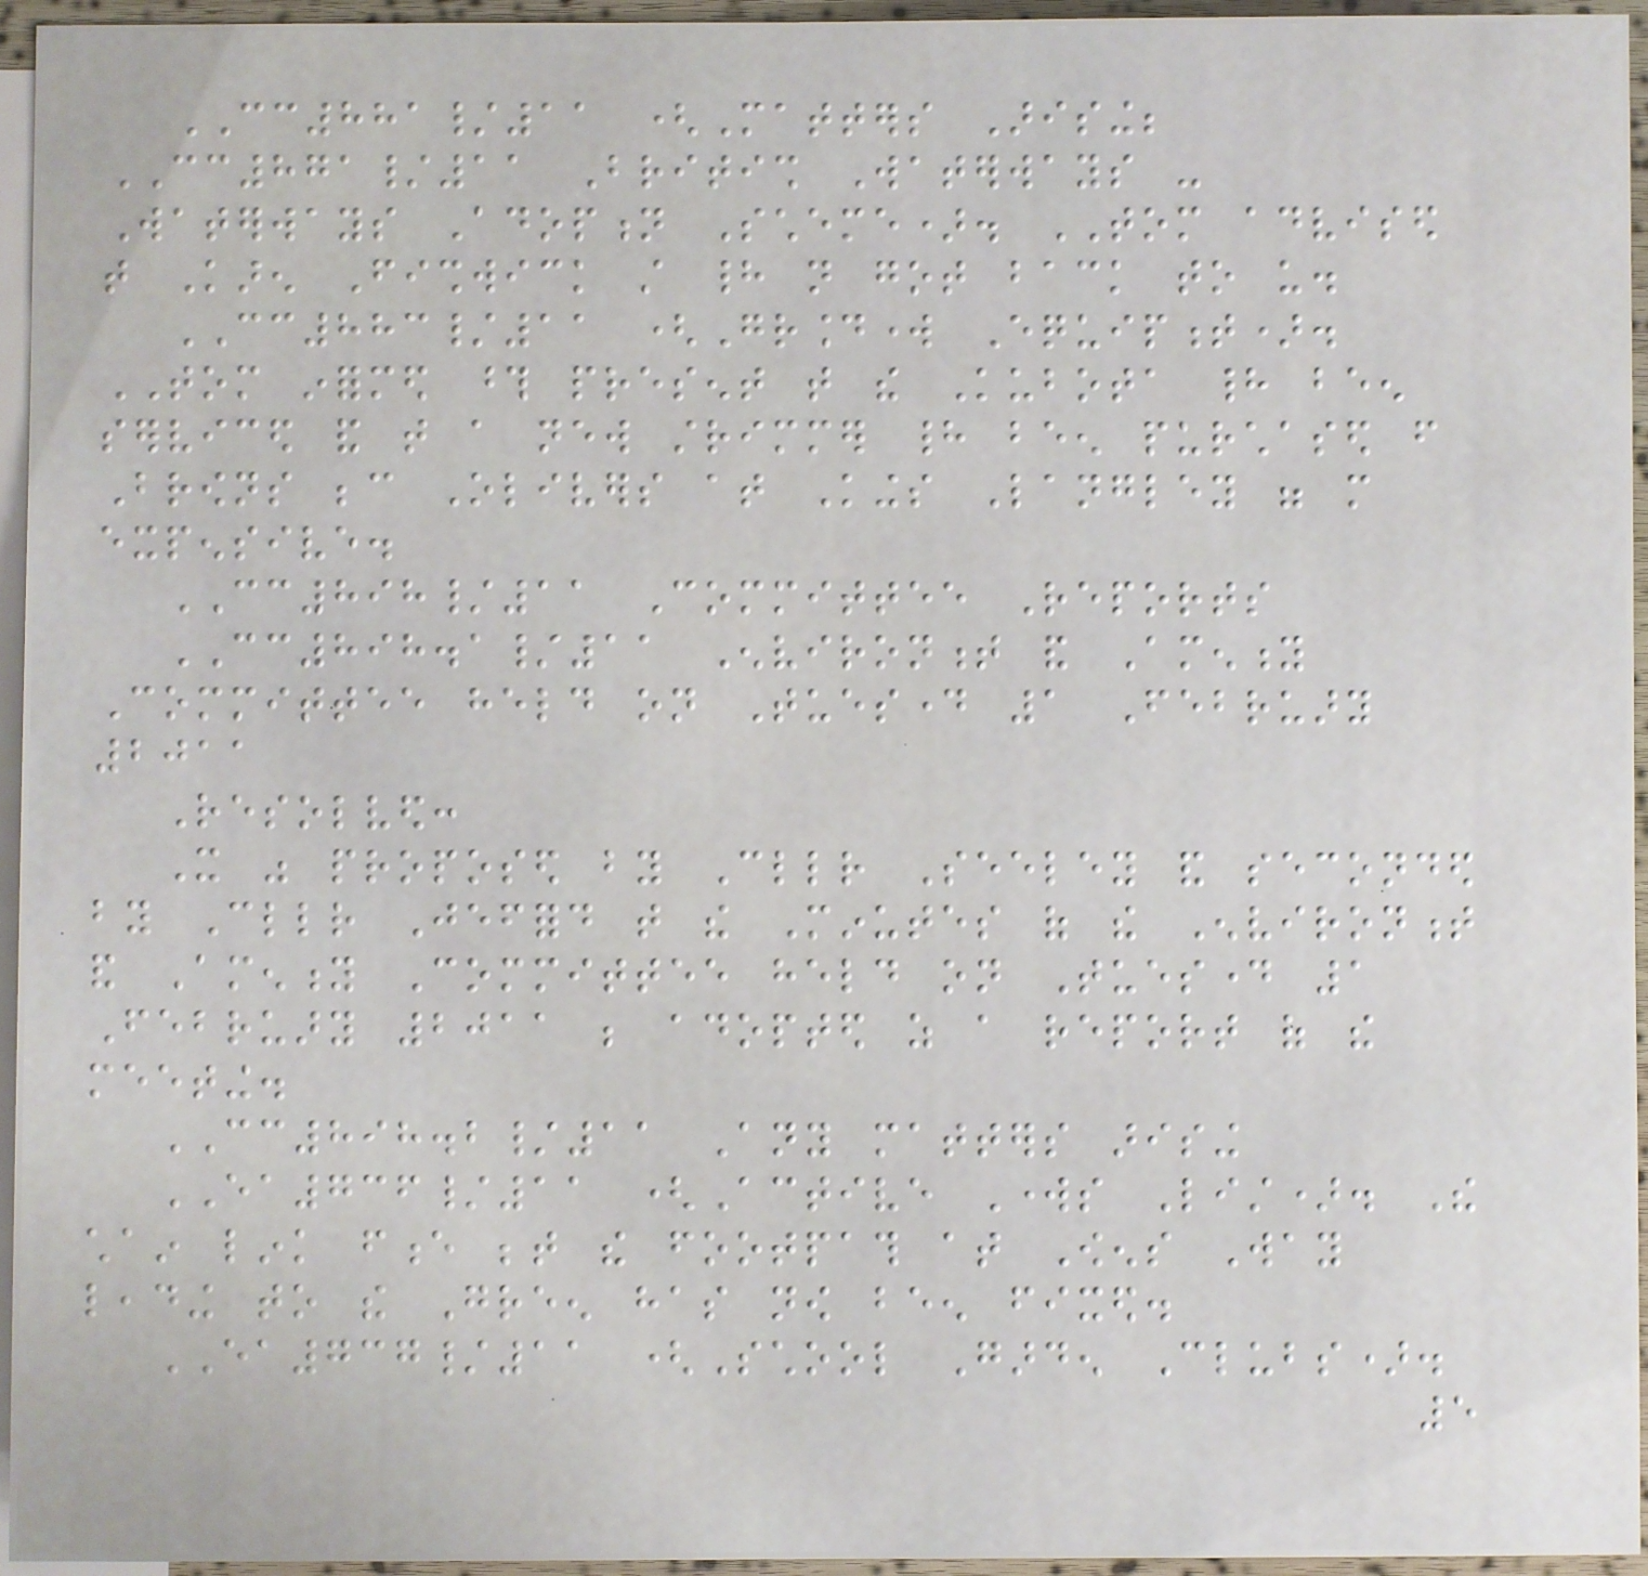CC881/11 (Matters Arising;
CC871/11 British Waterways -
Waterways Adoption Scheme). TOM advised
that Karen Fishwick still had not got back to us.
CC883/11 (Groundwork Equipment).
TOM informed those present that the Kubota had been
serviced and that a new strimmer had been purchased from
Browns because Olivers at Kings Langley were more
expensive.
CC898/11 Committee Reports
CC898.1/11 Environment and Amenity
Committee held on Tuesday 1 February
2011
Resolved:
It was proposed by Cllr Seeley and seconded
by Cllr Jefford that the Minutes of the Environment
and Amenity Committee held on Tuesday 1
February 2011 be adopted as a report of the
meeting.
CC898.2/11 Any matters arising
EA736/11 (Active Works List). The
chain link fence between the footpath at Owens Way
leading to the Green has now been fixed.
EA737/11 (School Garden Clubs).
5
